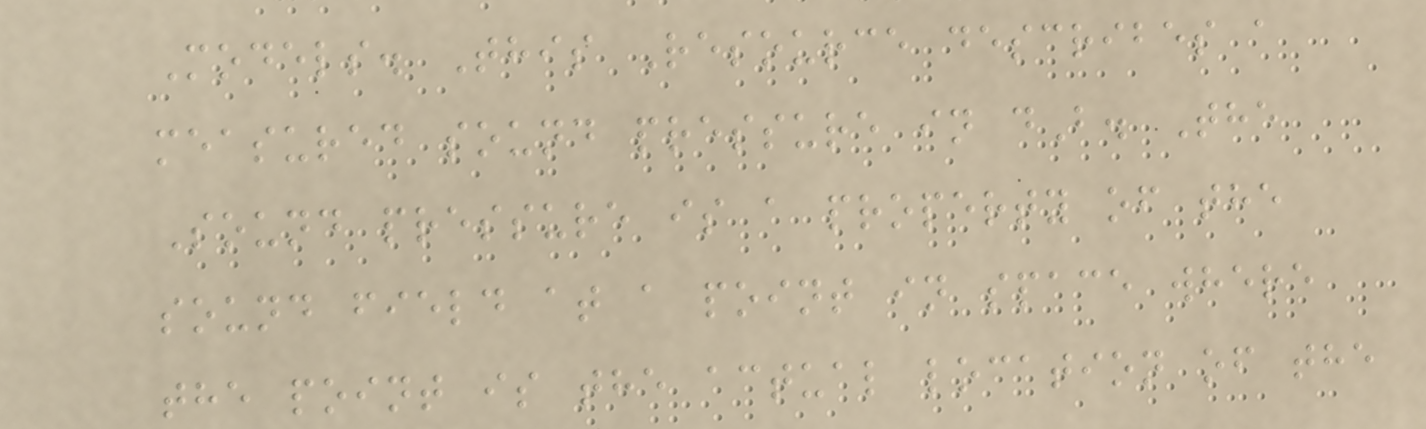Models. This Resource describes a
measured sound pressure in dB. The
Sound pressure is a property of the
sound field at a point in space where
the point is the actual location of the
